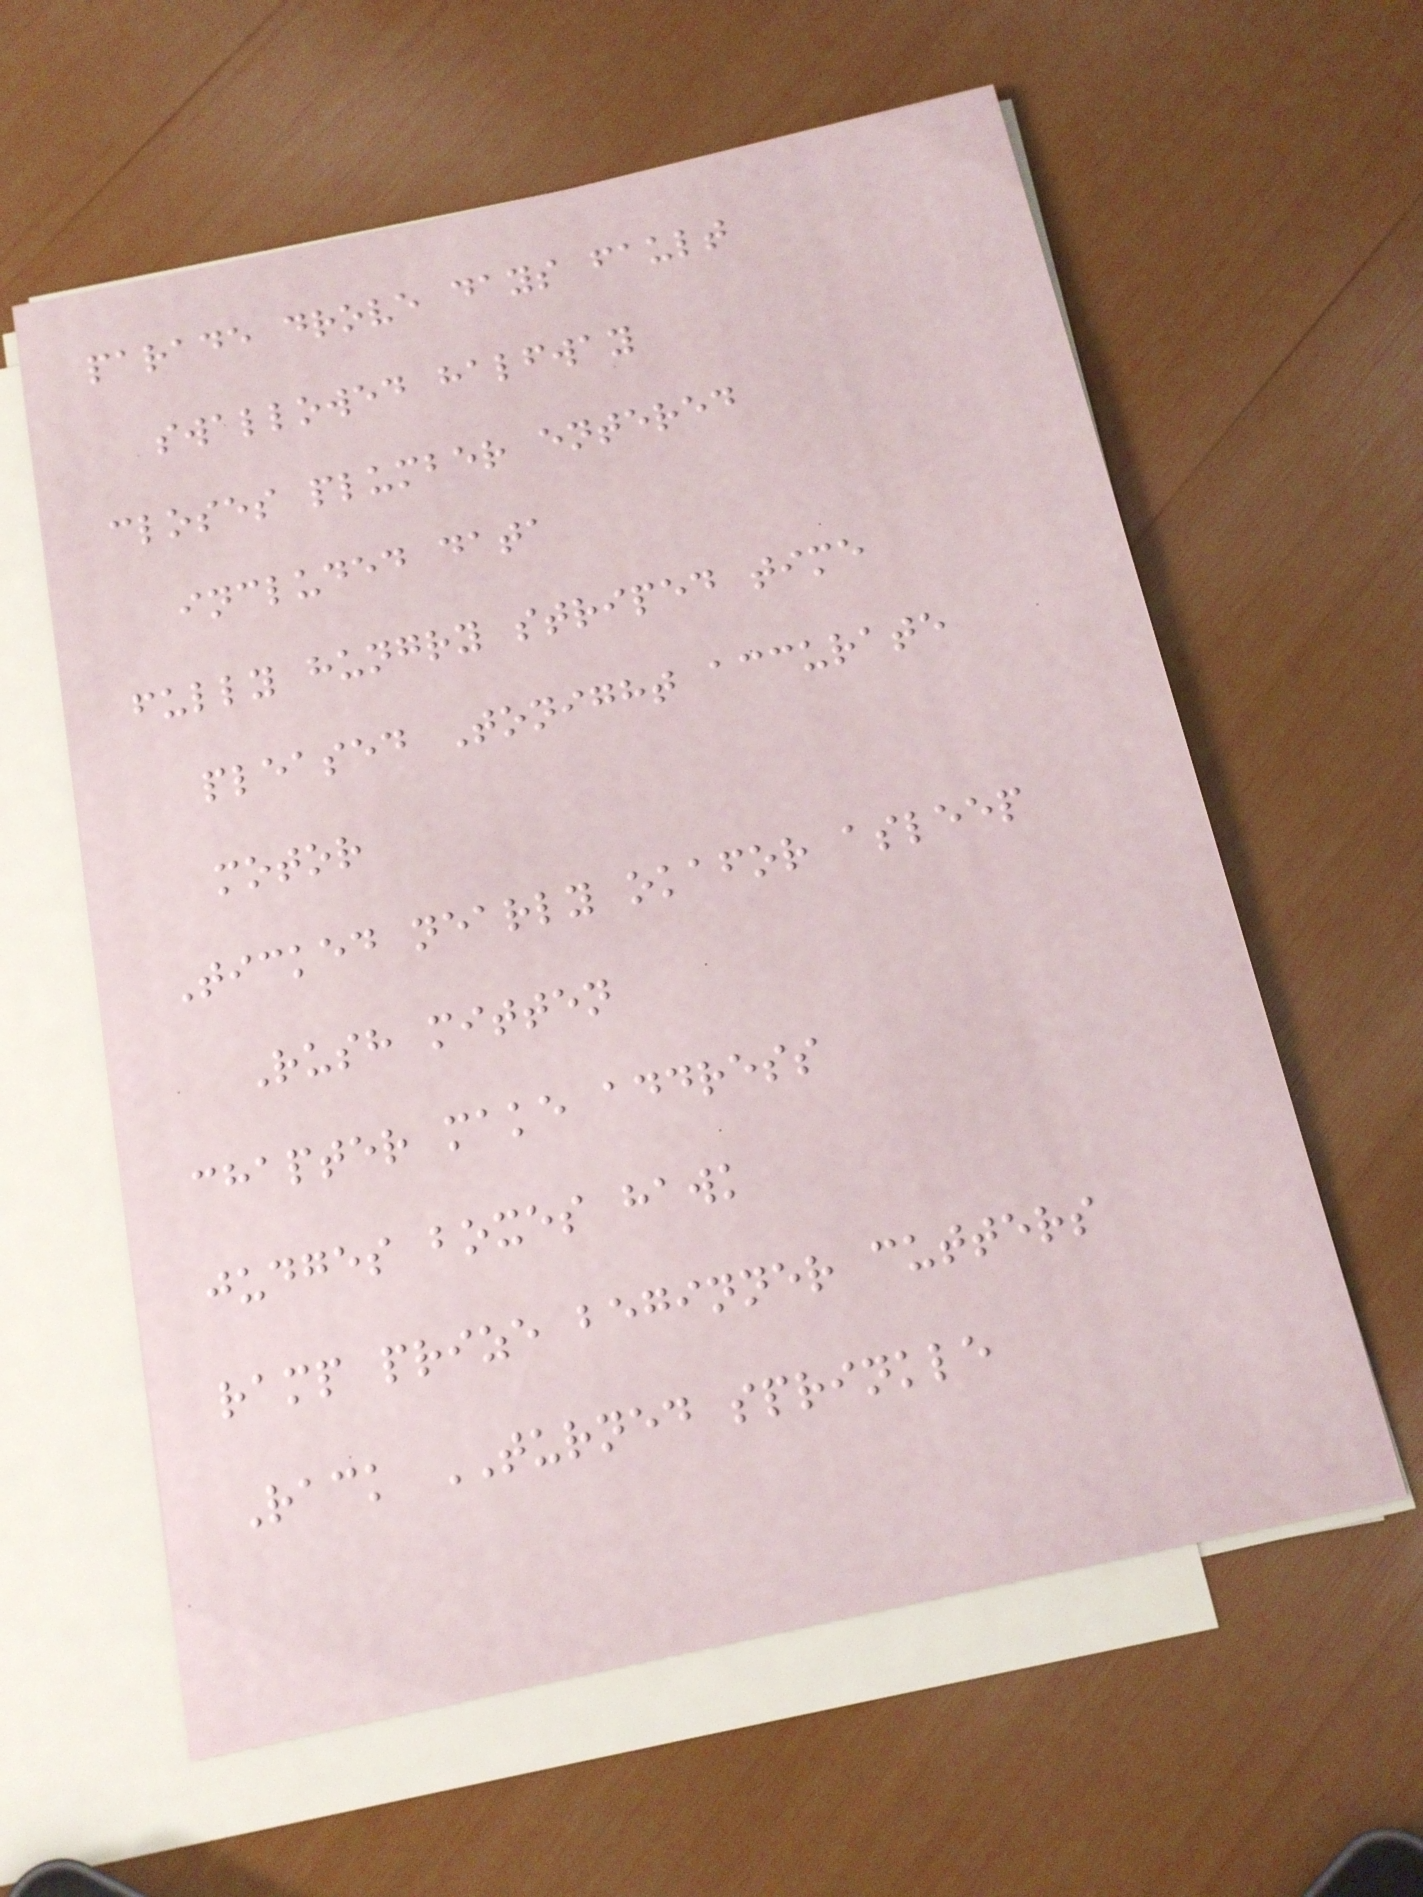parade drove days fault
swallowed halfway
closes plumber entered
included data
fully hungry striped time
pleased Tonight accurate
motor
Ticked nearly okafor asleep
Rush mitten
chapter make address
judges boxes hawk
ramp prize beginner cutters
Rack TURNED sprinkle
